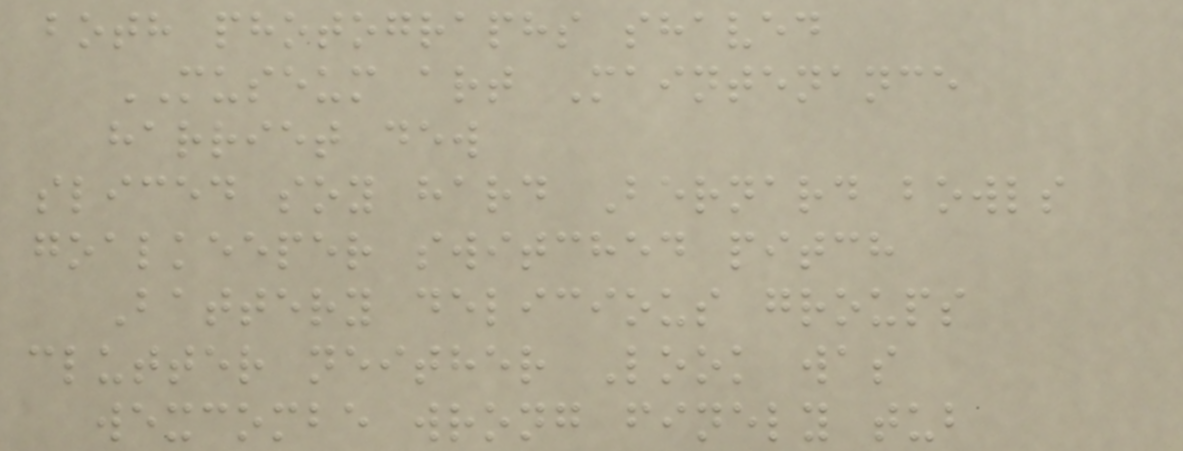both photographs shaved
MUSEUM art Maintenance
harriet dew
sliced soy hard Bernard bowls
goalkeeper switched pitch
Battery delicious groups
clutter neither Look was
wexcombe wrong finely tub
